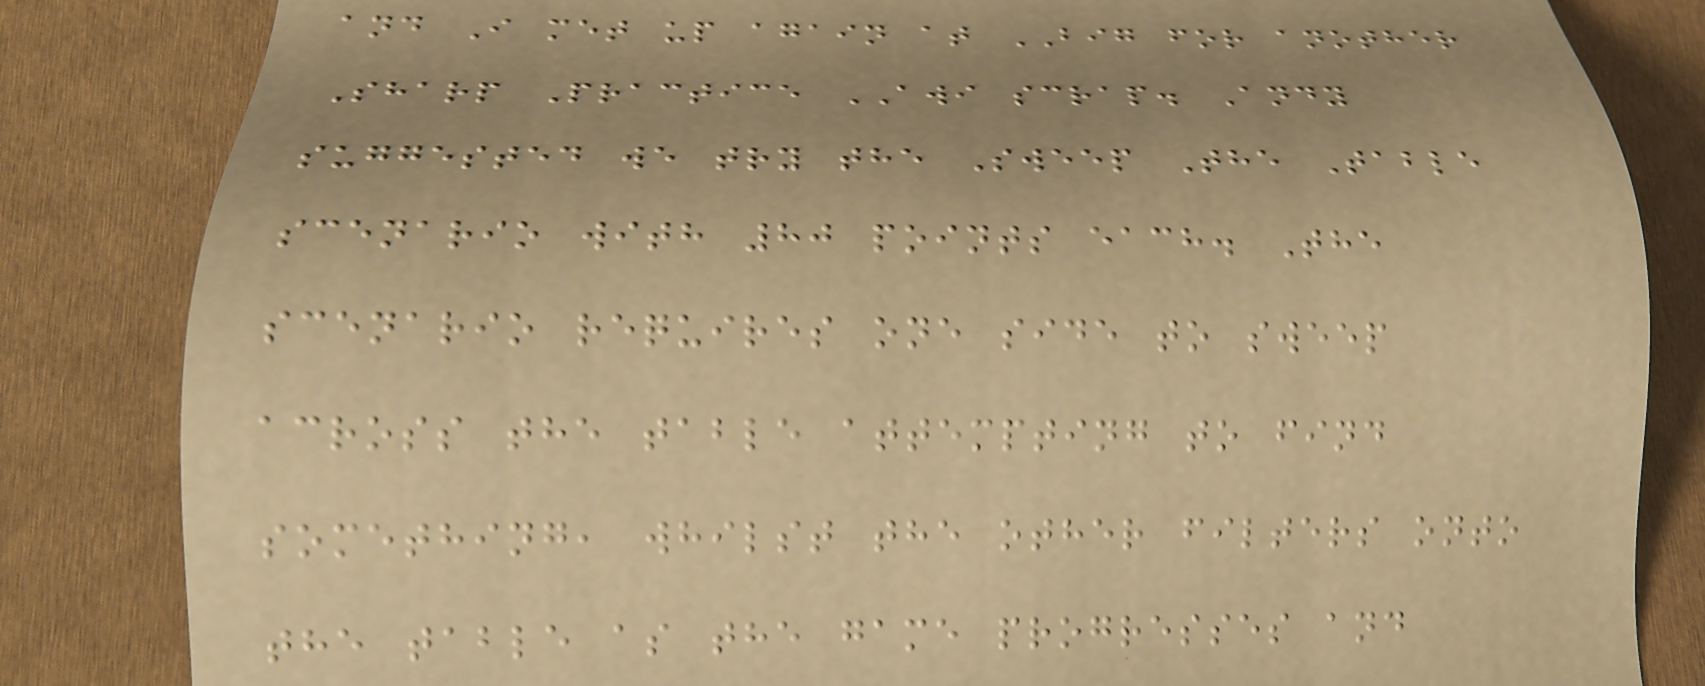and I met up again at BIG for another
Sharp Practice AWI scrap. Andy
suggested we try the Sweep The Table
scenario with 80 points each. The
scenario requires one side to sweep
across the table attempting to find
something, whilst the other filters onto
the table as the game progresses and
